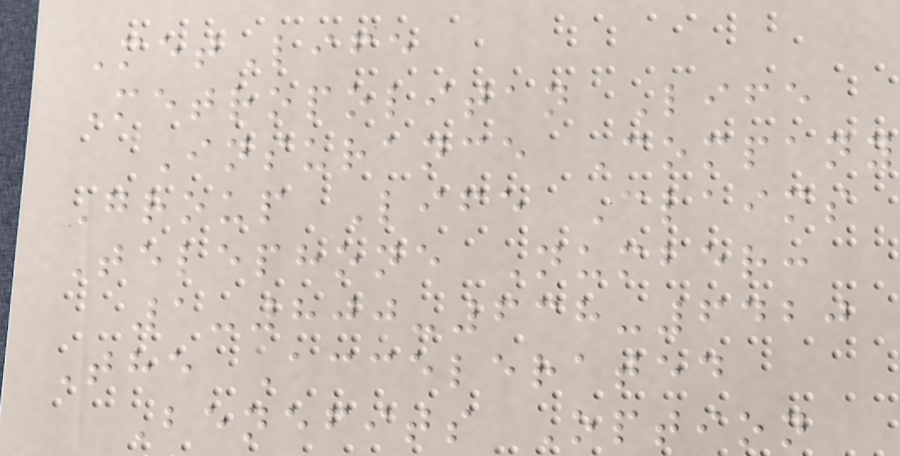MetLife
Metropolitan Life
Insurance Company
Group Life Claims
Telephone Number:
1-800-638-6420
The Accelerated
Benefits Option
